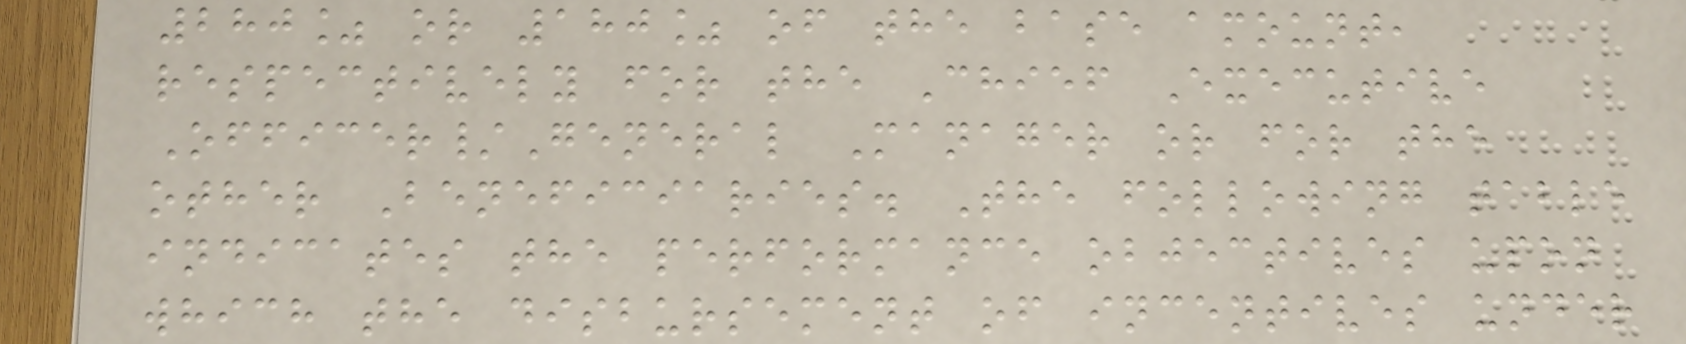280% or 180% of the base amount,
respectively for the Chief Executive
Officer/General Manager or for the
other Beneficiaries. The following table
indicates the performance objectives upon
which the disbursement of incentives under
